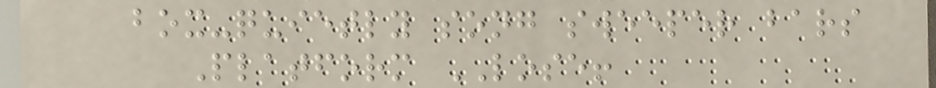box-quietly song sweeper bars
Platform LOSE!
